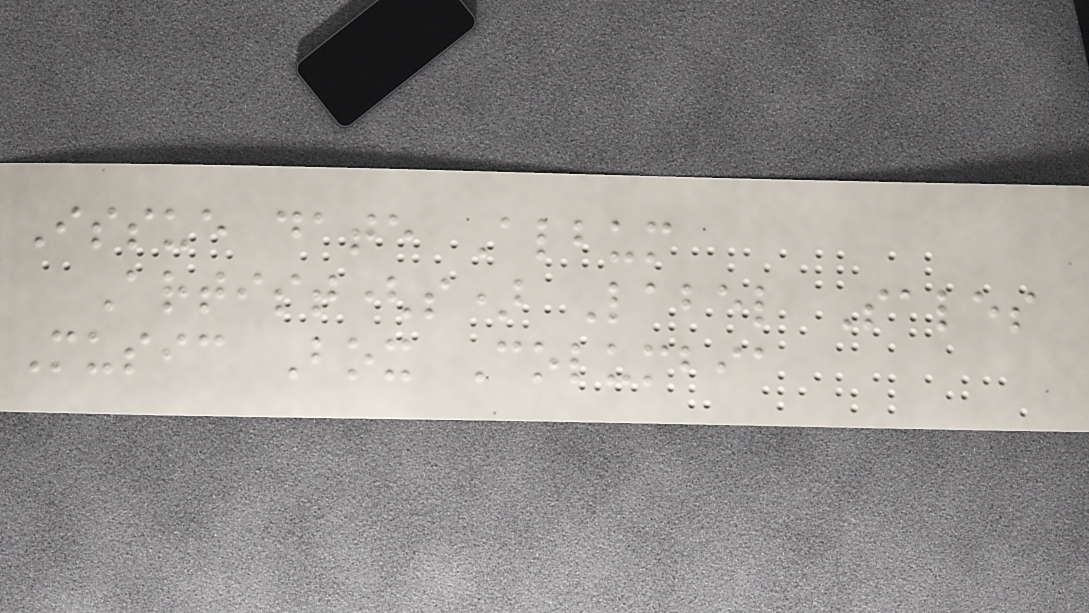Issue date Album
Artist(s) Label Sales
Music Box Columbia
